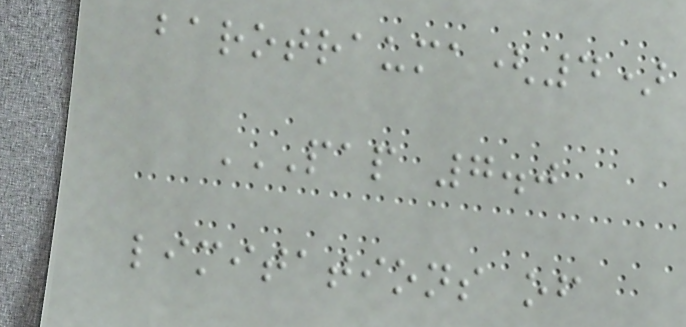barotrauma(4)
PAP 7.0
LIMITATIONS OF
